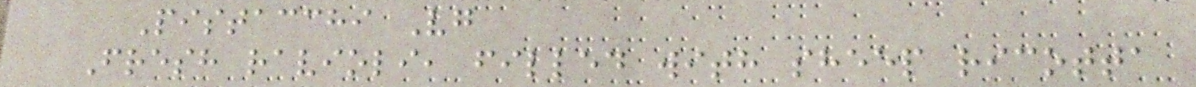Pistacchi Vg
Fresh ravioli, filled with sheep ricotta
